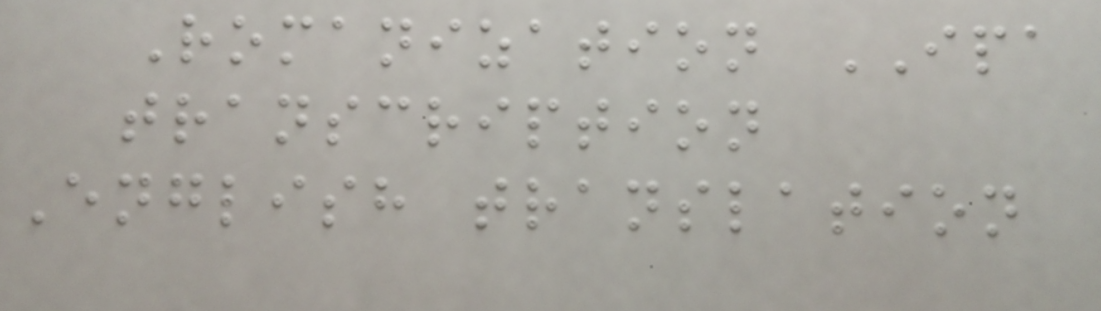Romanization IPA
transcription
English translation
